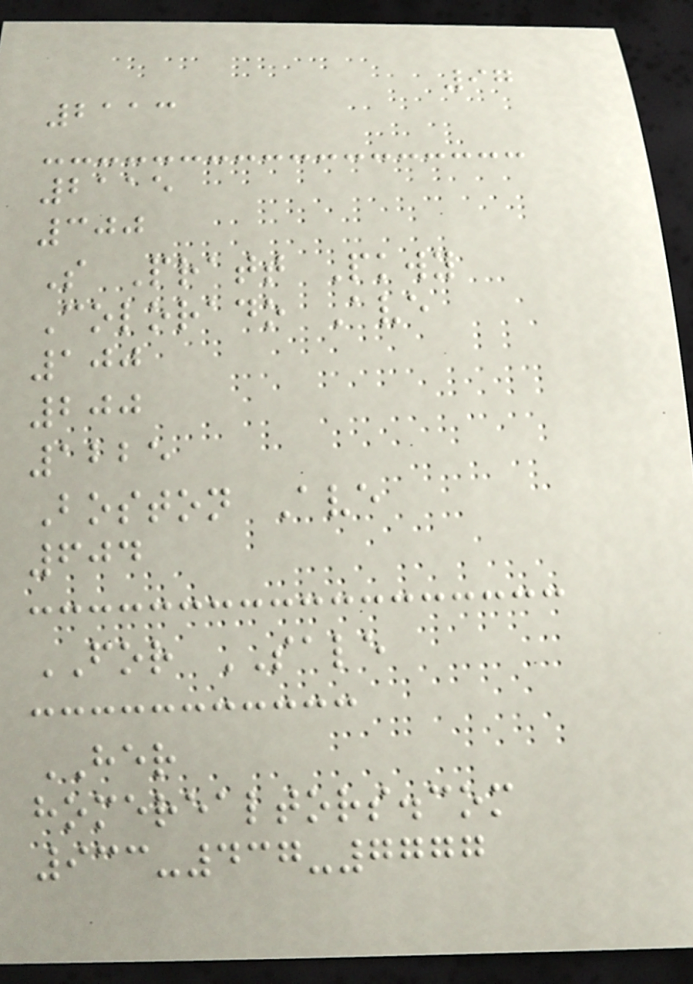97
2113
2115
300
S Pratt Pkwy
Colorado Ave
100
200
1225
Boston Ave
604
FOR SALE
HER
homerealtors.com
933-437-7777
